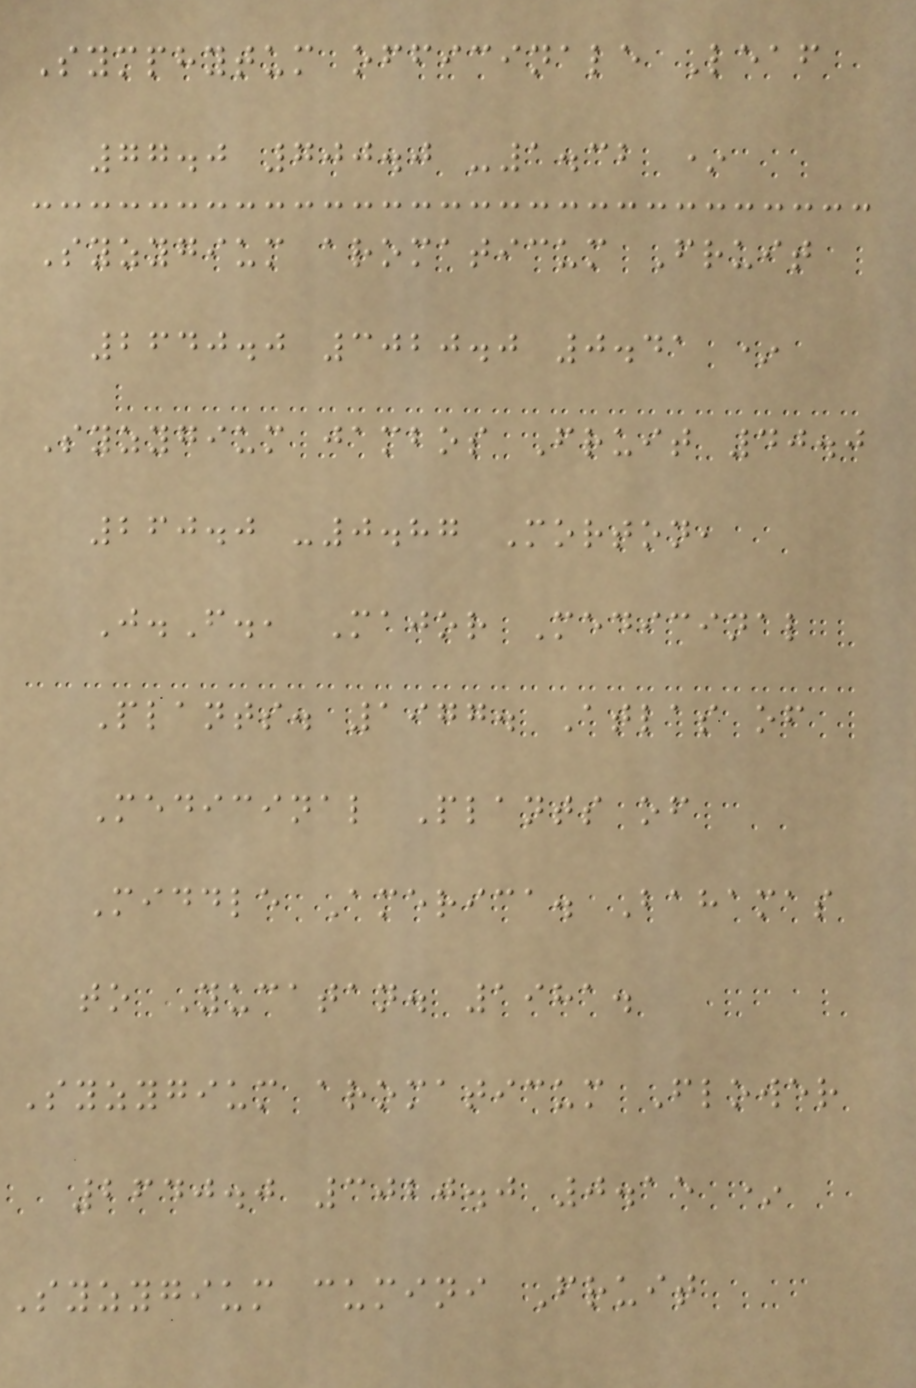Symphytum officinale Leaf
77.0 700.0 -1.32 *
Syzygium aromaticum Fruit
2640.0 3020.0 0.41 *
Syzygium jambos Fruit 40.0
260.0 -0.87 Morton,
J.F., Major Medicinal
Plants. 1977. Atlas of
Medicinal Plants of
Middle America. Bahamas
to Yucatan. 1981.
Syzygium aromaticum Flower
2640.0 3020.0 0.15 *
Syzygium cumini Fruit
